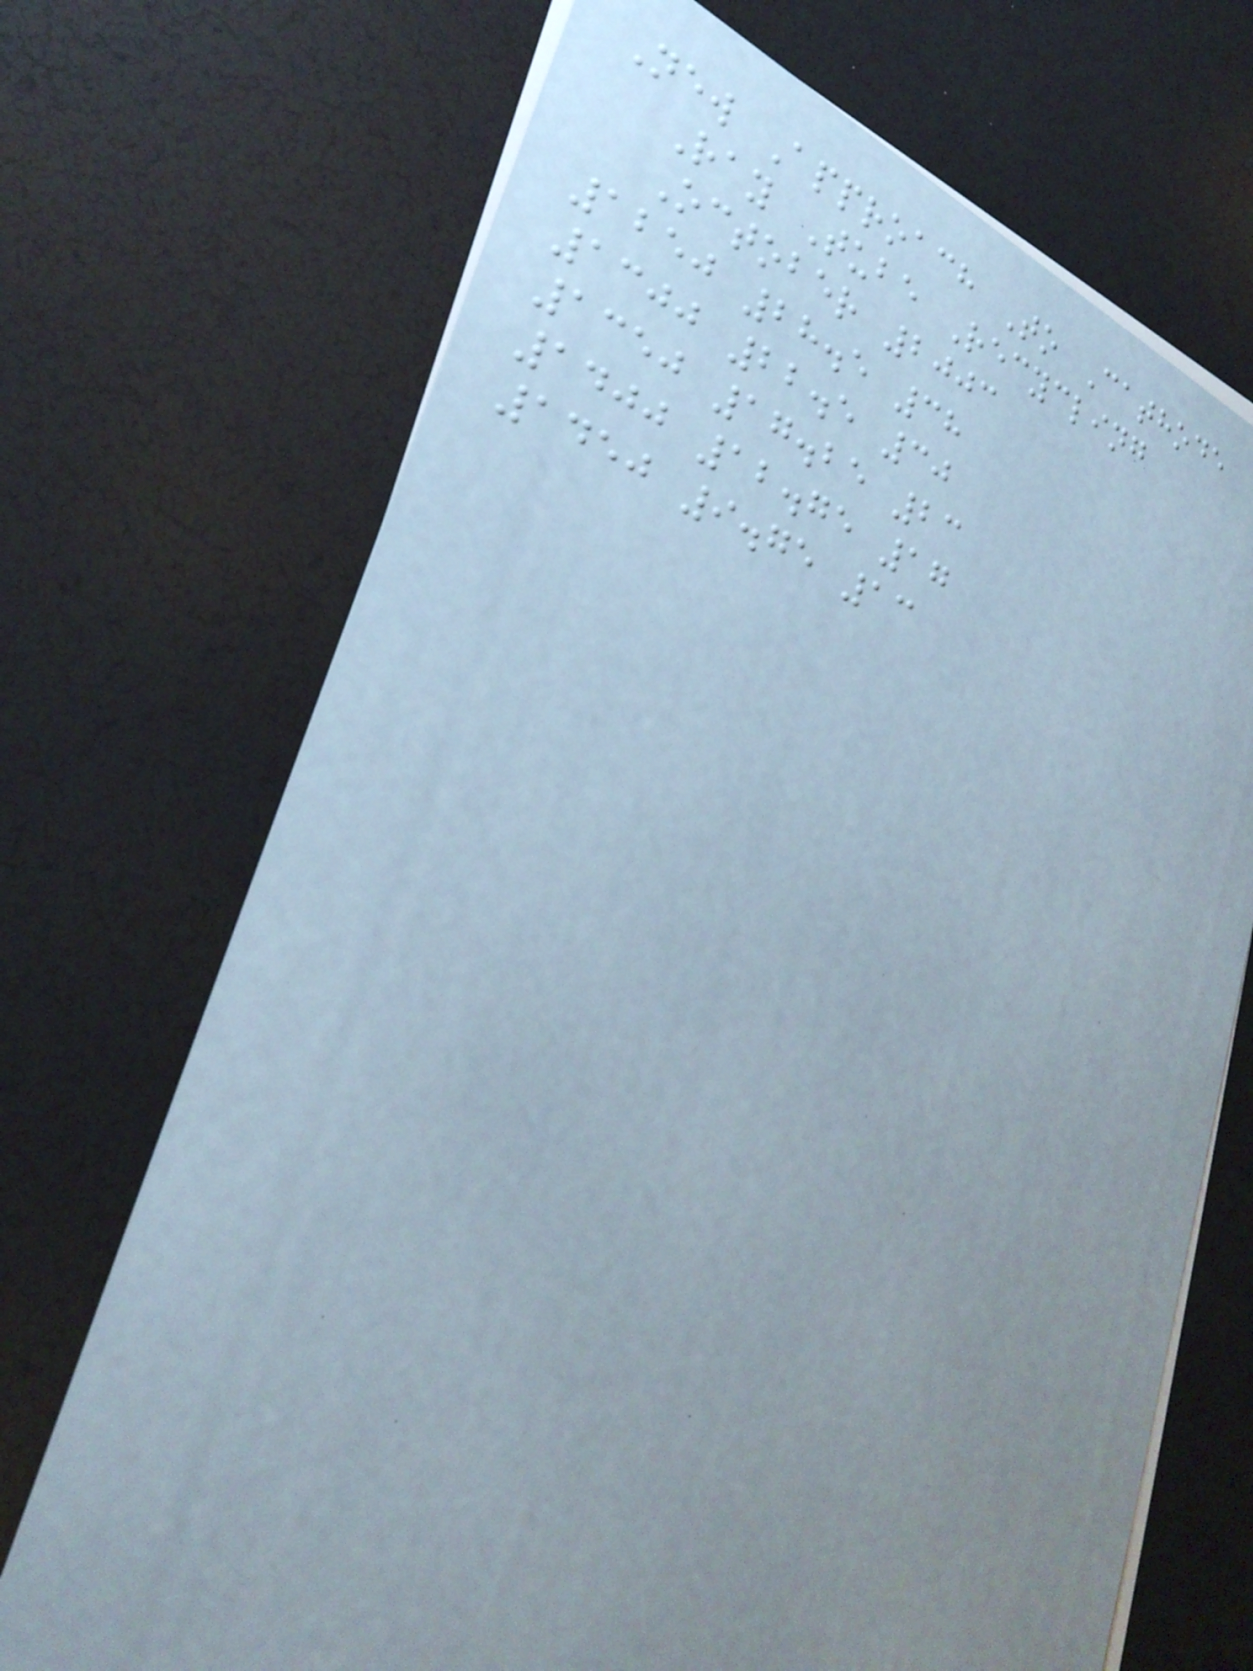New Approach To Cathode
Ray Tube Recycling
October 2003
1250 28.5 38
1300 22.5 30
1350 17.25 23
1400 12.75 17
1450 9.75 13
